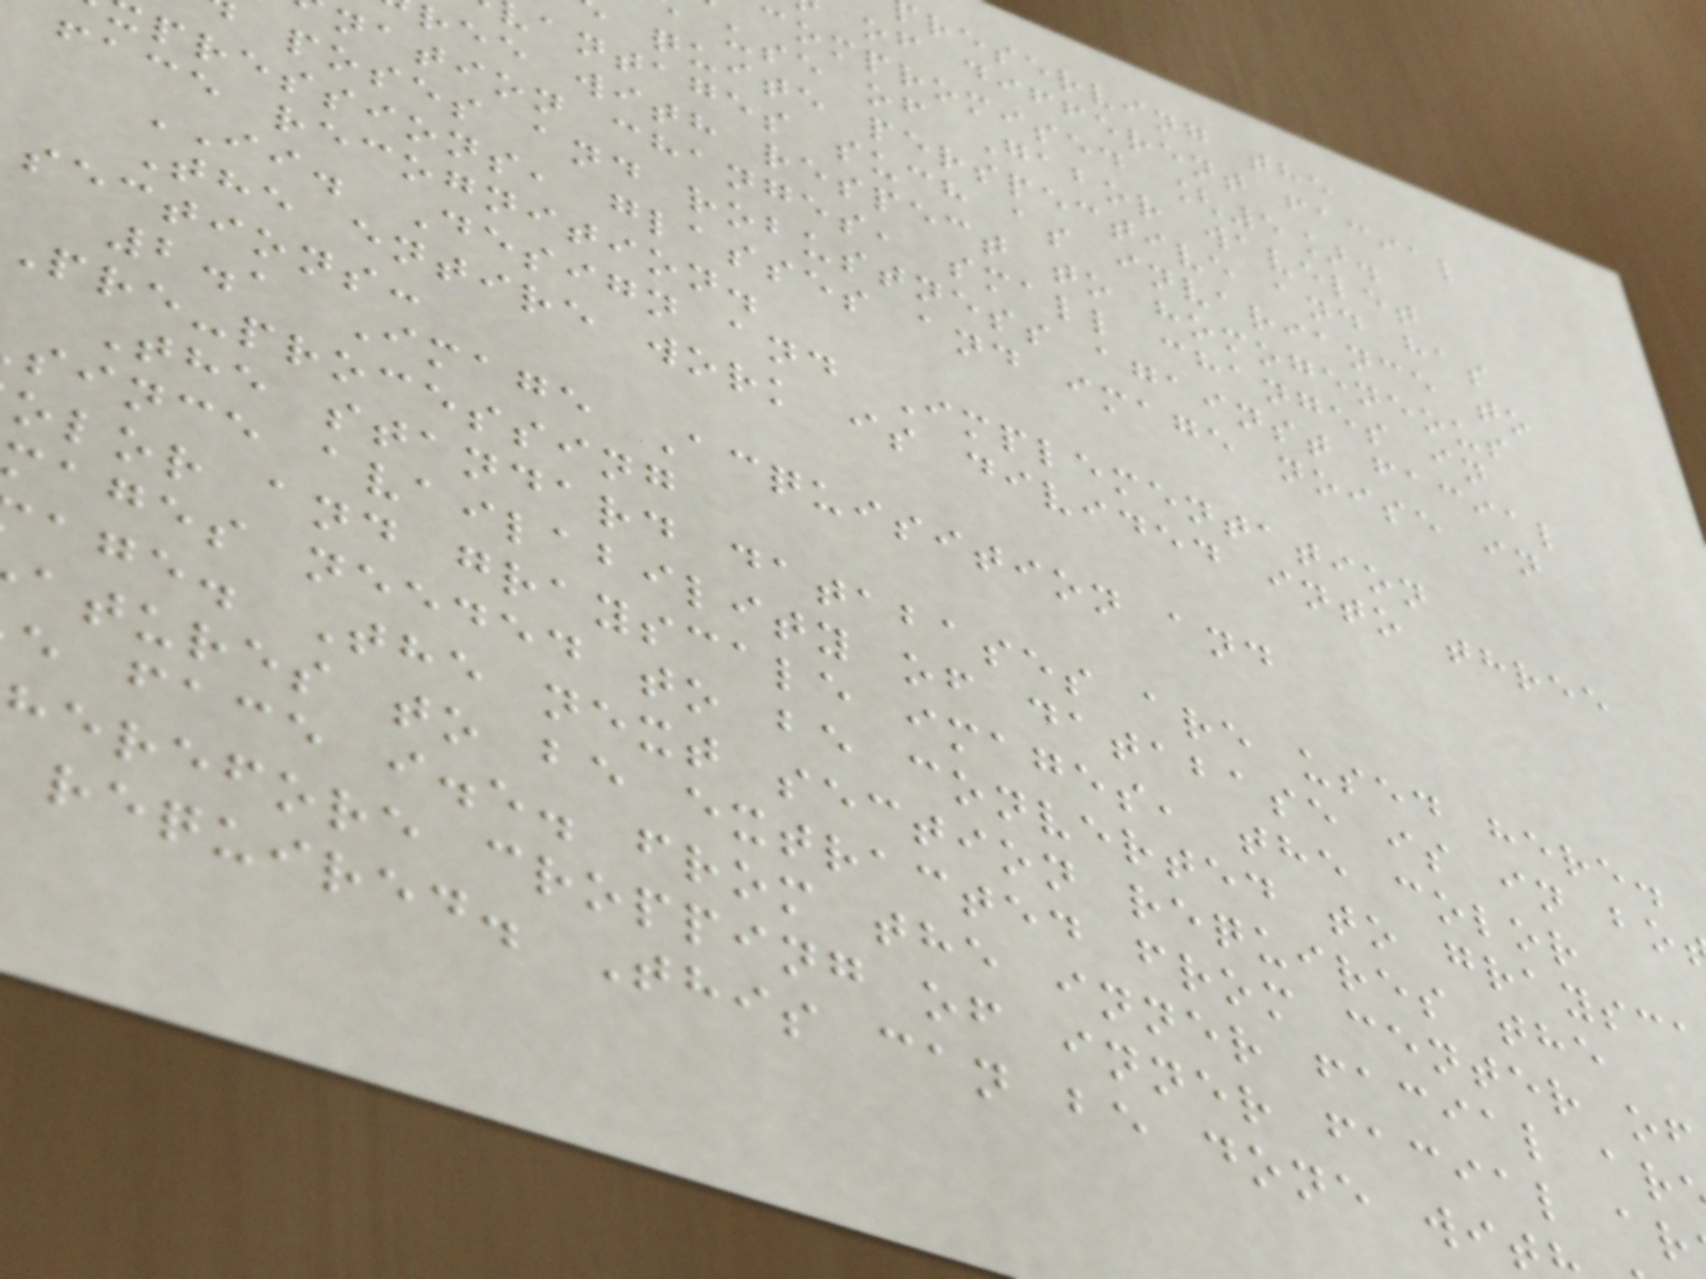reserving the
of different facial
compromised [5].
use of Gabor wavelet
quite perspective and has
antages such as invariance to
ree with respect to homogeneous
nation changes, small changes in
poses and robustness against facial
pressions, glasses and image noise in
face recognition.
II. Design and Implementation
The entire work is divided into three
sections:
2.1 Image Acquisition and
pre-processing
The standard databases are used here.
since availability of database is in bo
olor and grayscale images, the color
mages needed to be converted to graysc
age. The next section requires the
atures to be extracted from center of
e face i.e. from the inner facial ar
herefore cropping of inner facial ar
required. This can be done wit
